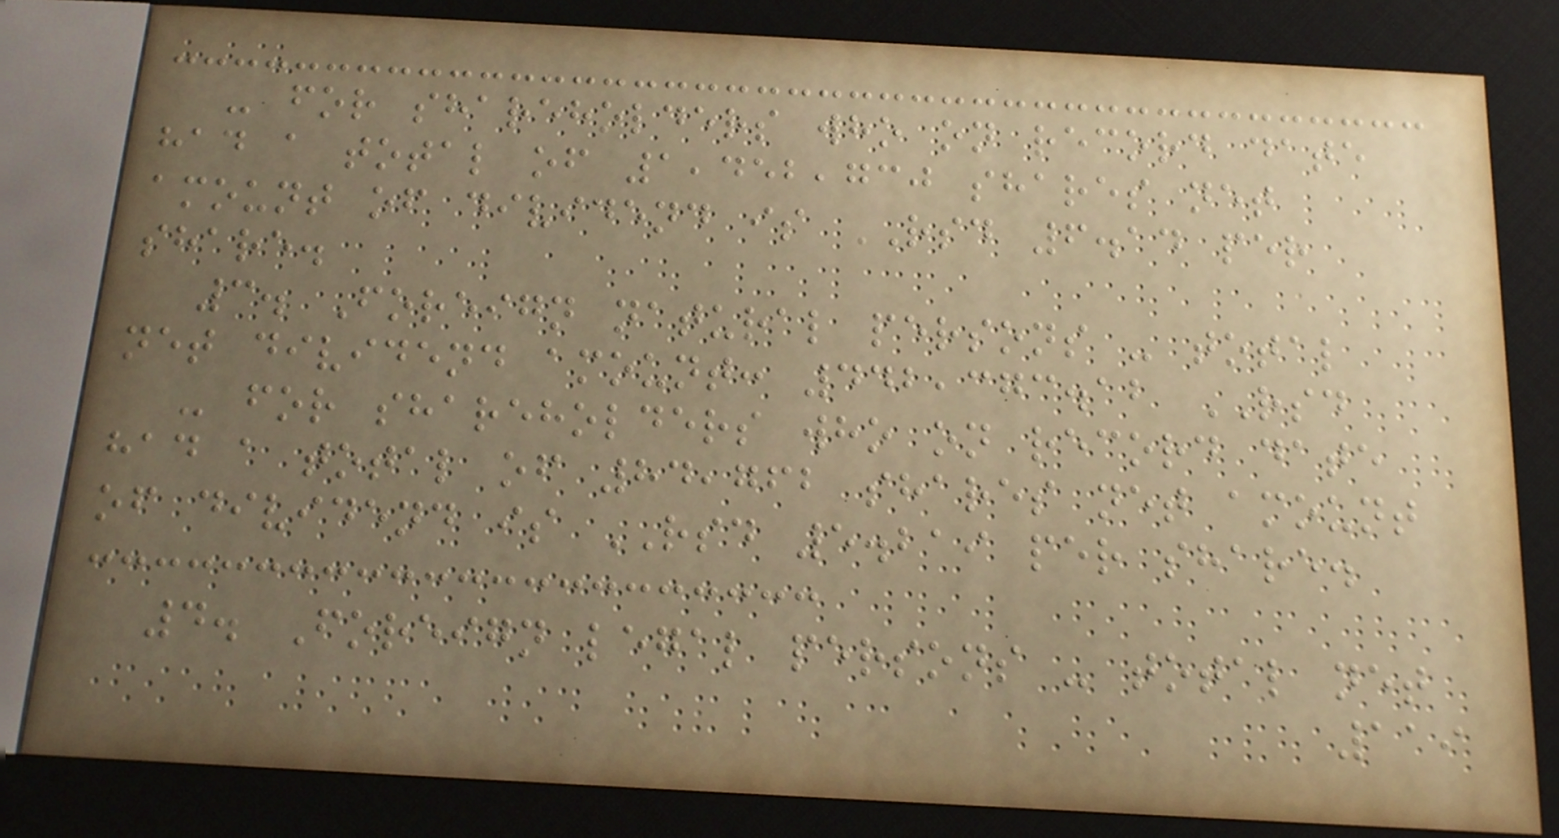- for shareholders who on record date
had a total of 1,452,730 shares net
amount of dividend is RSD 6.14 per
share.
3. Foreign natural persons - total
net dividend amount: 442,373.12 RSD
- for shareholders who on record date
had a total of 84,762 shares net amount
of dividend is RSD 5.219 per share.
4. Foreign legal persons - total net
119
